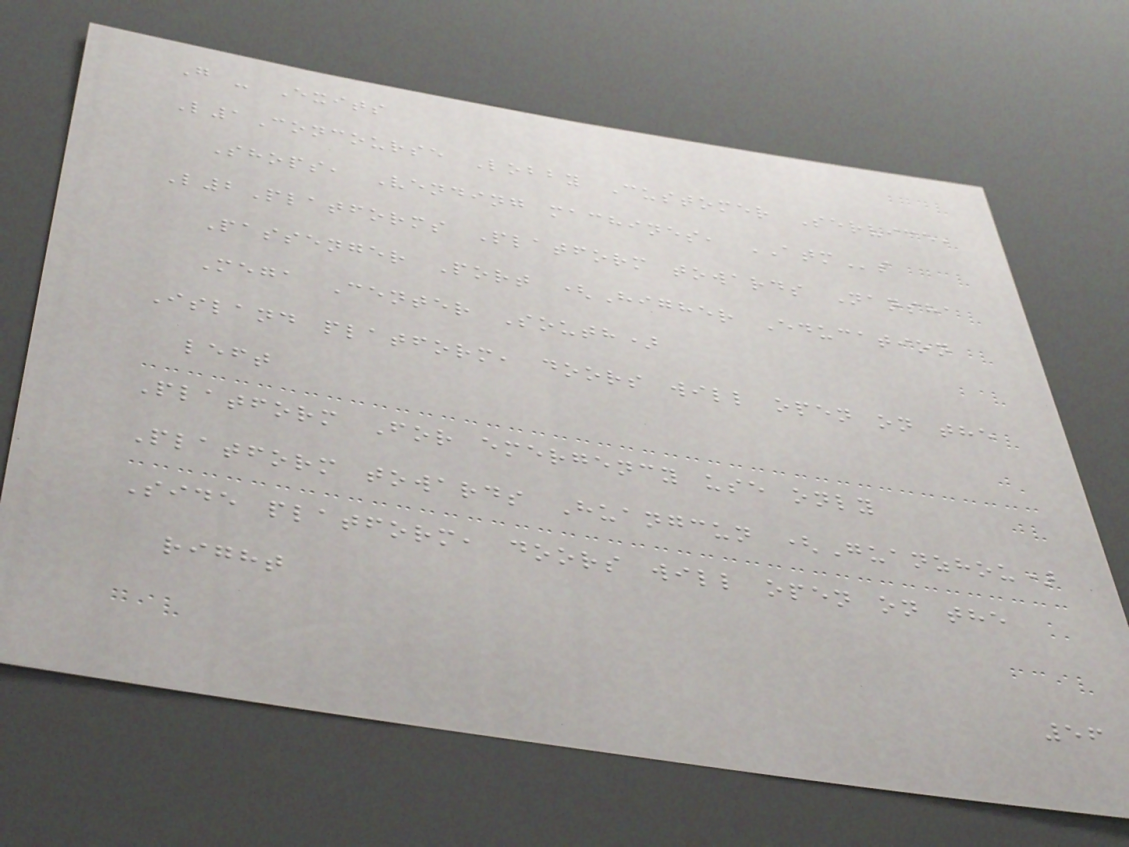G - Exits
L1Concourse Lobby Customer Service,
Shops, Vending machines, ATMs
L2Platforms Platform towards Nansha
Passenger Port (Higher Education
Mega Center South)
Island platform, doors will open on the
left
Platform For emergency use only
Platform towards Huangcun (Guanzhou)
Side platform, doors will open on the
right
56
